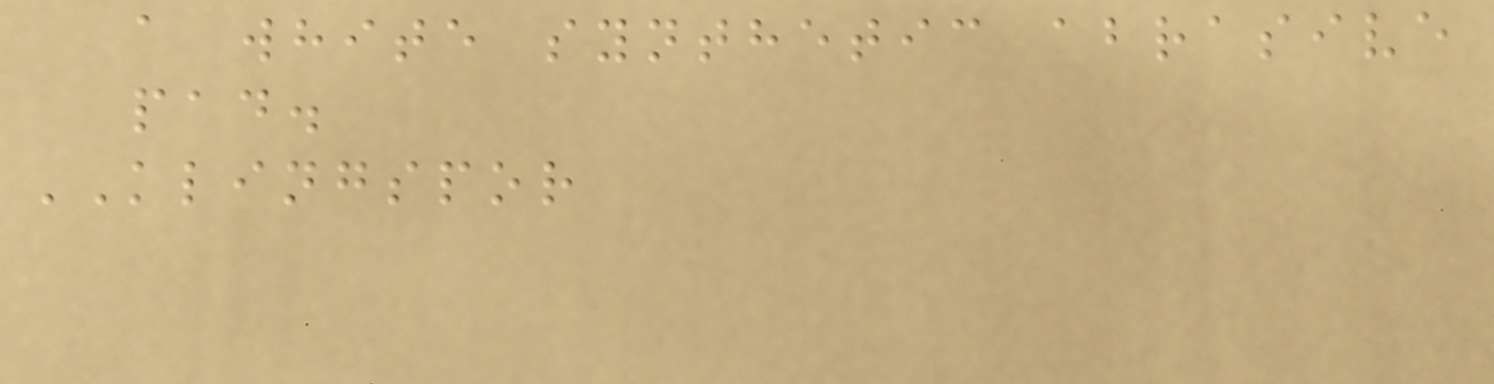a white synthetic abrasive
pad.
KLINGSPOR
